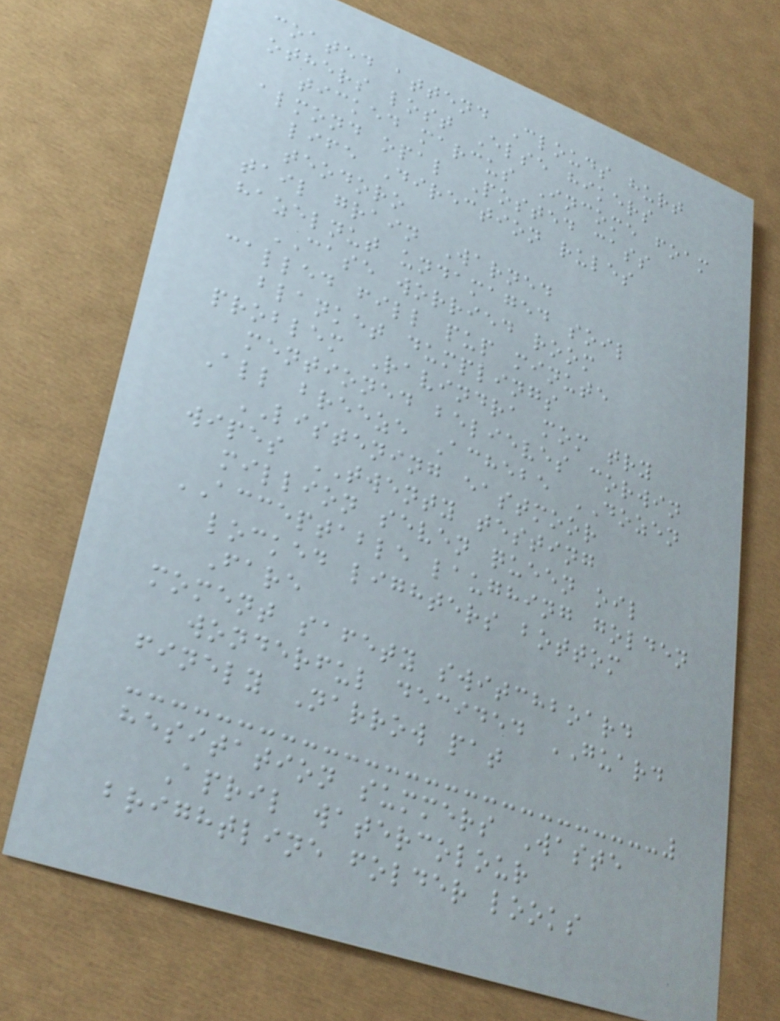coated attend Clouds hurt
others lost Else hikers
ticked marcus Income foam
almond opal Posted cass
life Direction rules
teodoro
tail grain Warned
hazelnut undamaged soil
CASE worried room
called fill pup minute
blanket dumplings
problem Ravindra mom try
mentioned believes corwin
All breeze Achebe DOZEN
LISTENING eastmoor
wipes TWENTY testing
million seven queen oil
ACCEPTABLE laughing golden
locked lighters bottom
Fare
moment safety switchboard
wonderful decided GUARD
finely Narrow pat
hesitation summers Waste
April watercolour
brightline folder looks
